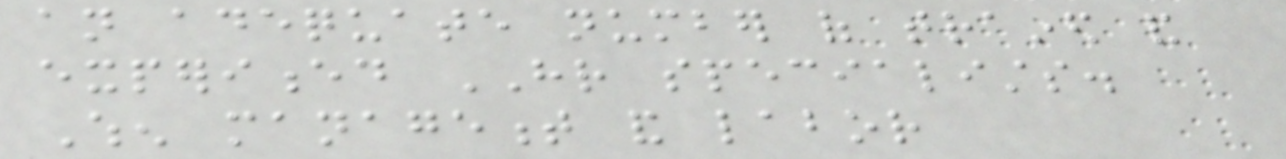an adequate number of trained and
experienced HR specialists.
When management and labor
